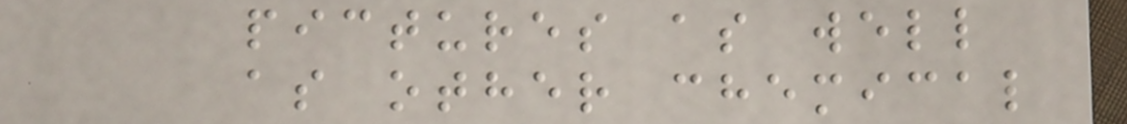pictures as well
as other chemical
